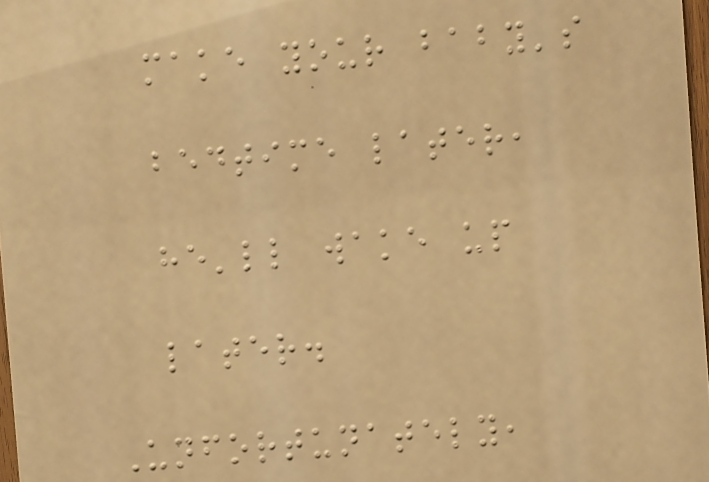make your baby's
bedtime later,
he'll wake up
later.
Unfortunately,
